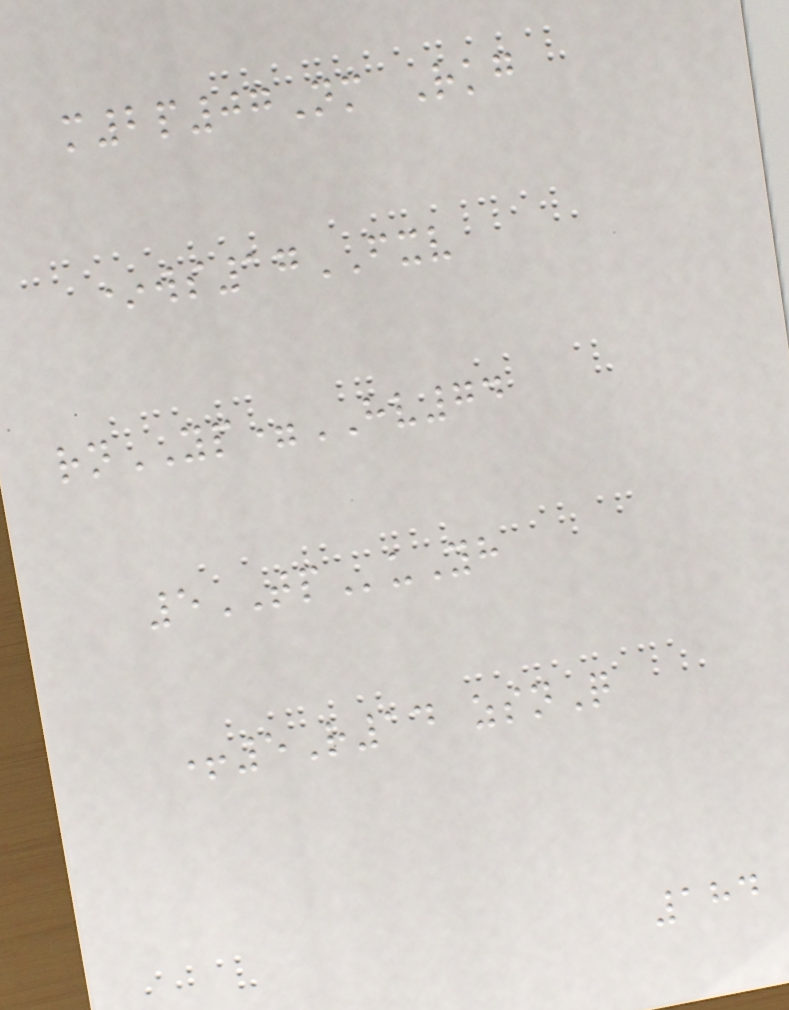m2p07Nm Rkg
*ws17FXV
rnYP=HV74
5TPuYh
+5R14 zsnQ
184
